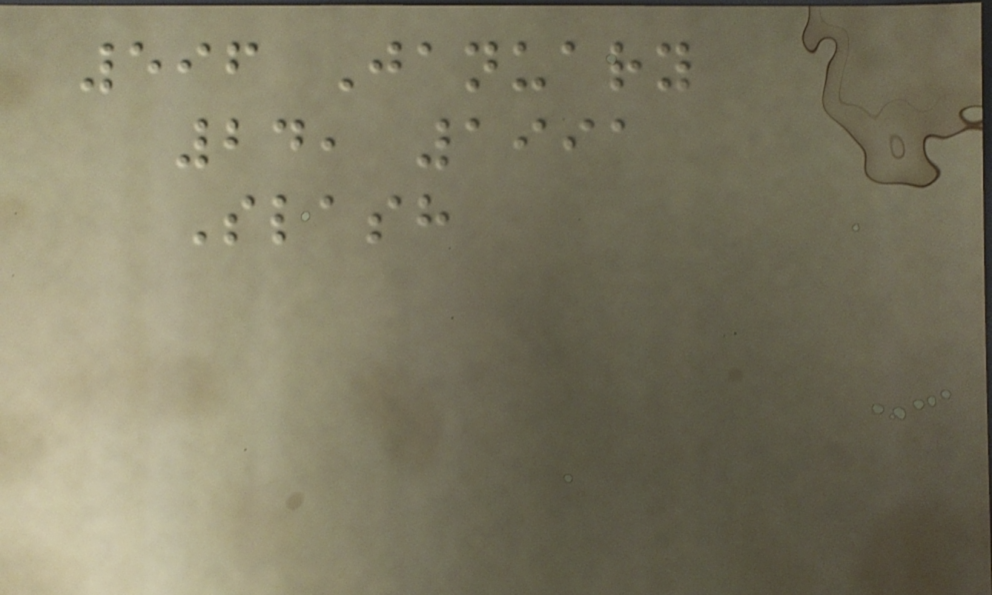596 January
24, 1991
Slash
